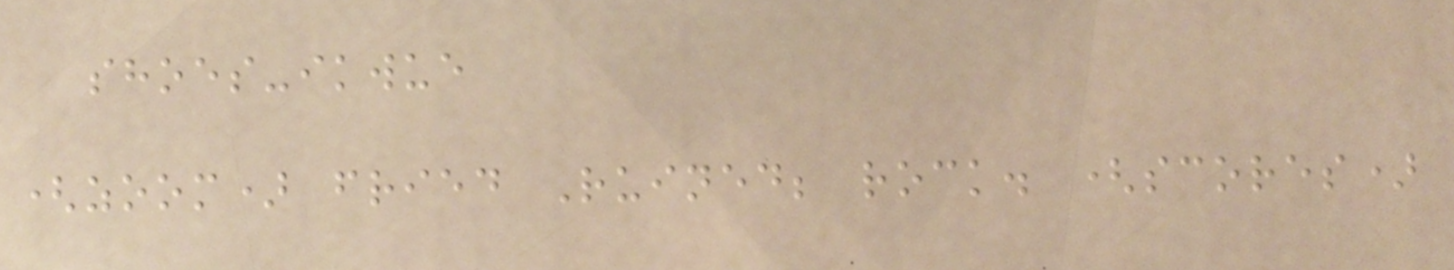shoes-ikwue
(zoom) fried Ruined; rock. (scores)
